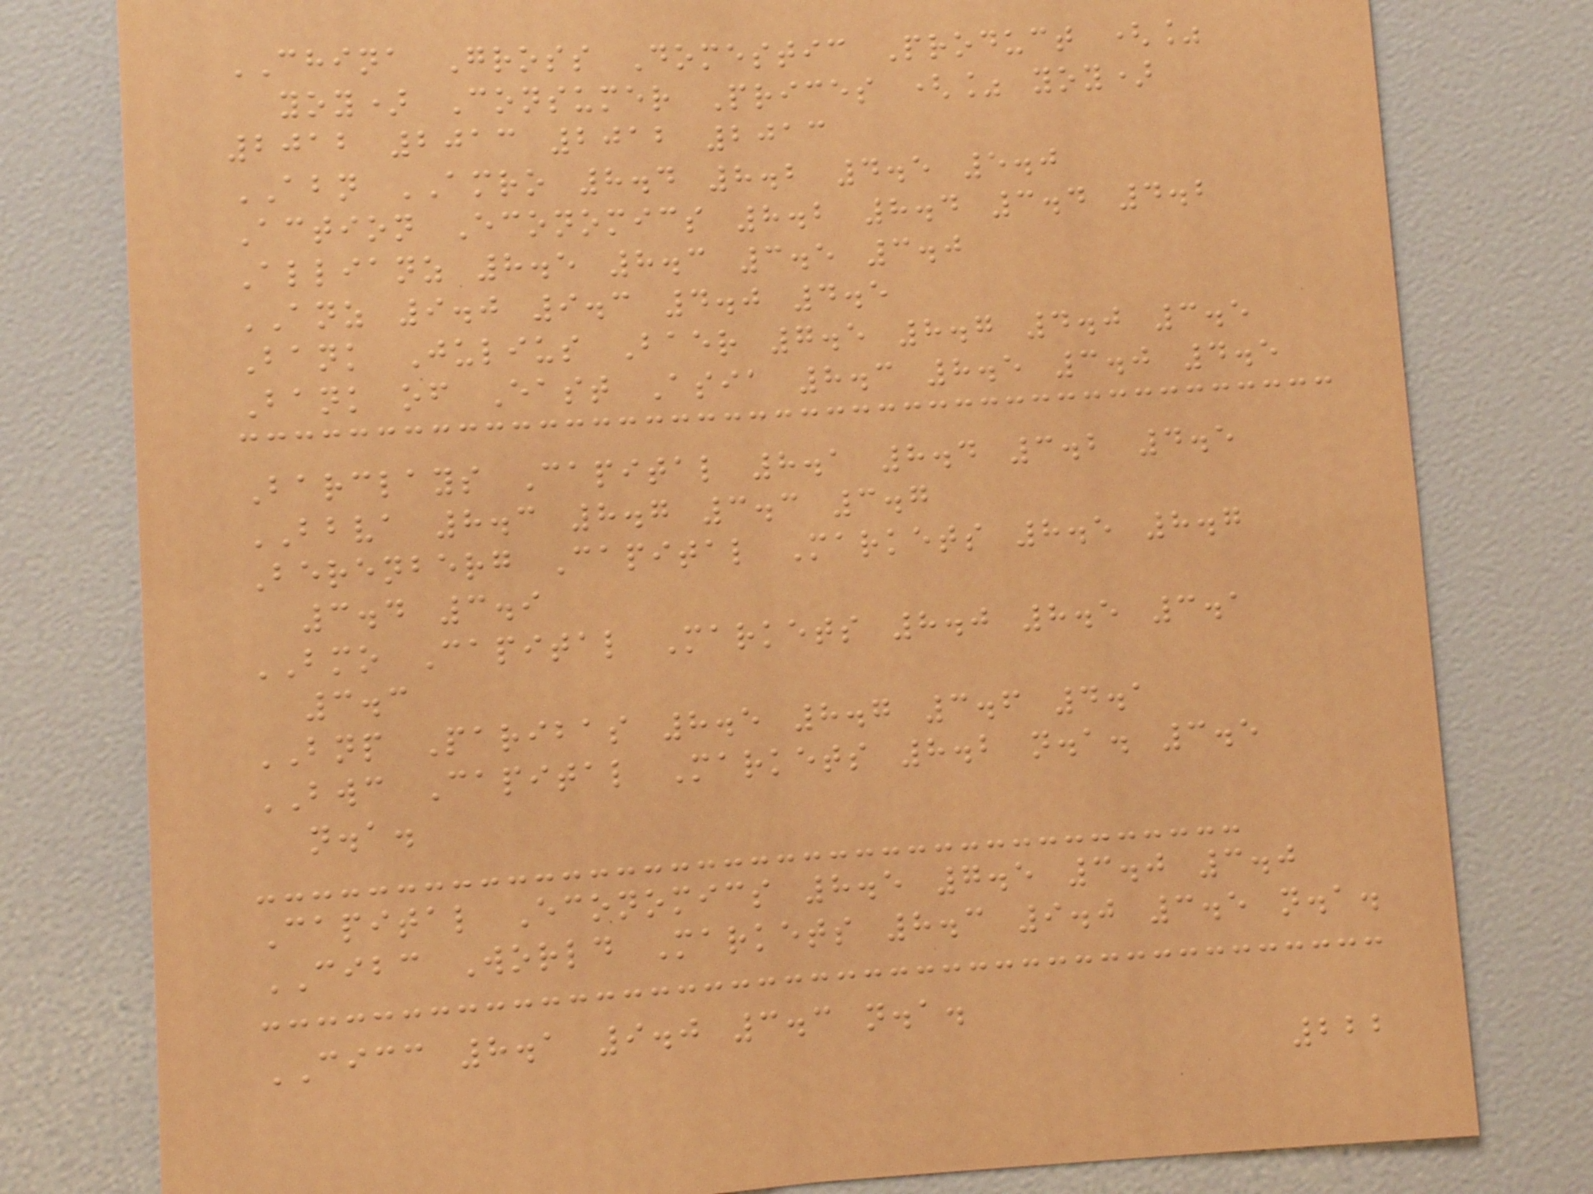CHINA Gross Domestic Product (%
yoy) Consumer Prices (% yoy)
2012 2013 2012 2013
ABN AMRO 8.4 8.2 4.5 5.0
Action Economics 8.2 8.4 3.4 4.2
Allianz 8.5 8.3 3.5 3.0
ANZ 9.0 9.3 4.0 4.5
Bank Julius Baer 7.5 8.7 4.0 3.5
Bank of East Asia 8.3 8.5 3.0 4.5
Barclays Capital 8.1 8.4 3.2 4.5
BBVA 8.3 8.7 3.3 3.7
Berenberg Capital Markets 8.5 8.7
3.4 3.9
BMO Capital Markets 8.0 8.5 3.1
3.3
BNP Paribas 8.5 8.7 3.6 4.1
BWC Capital Markets 8.2 n.a. 3.5
n.a.
Capital Economics 8.5 7.5 3.0 3.0
CIBC World Markets 8.3 9.0 3.5 n.a.
CICC 8.1 9.0 3.3 n.a.
222
